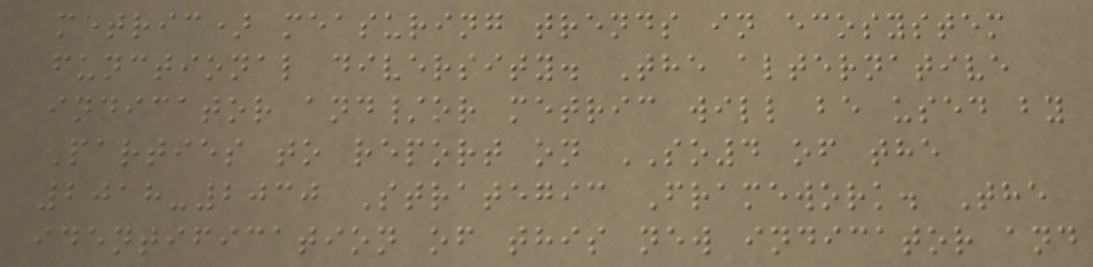metric) measuring trends in ecosystem
functional diversity. The alternative
indicator and/or metric will be used by
Parties to report on SO4 of the
2018-2030 Strategic Framework. The
identification of this new indicator and
